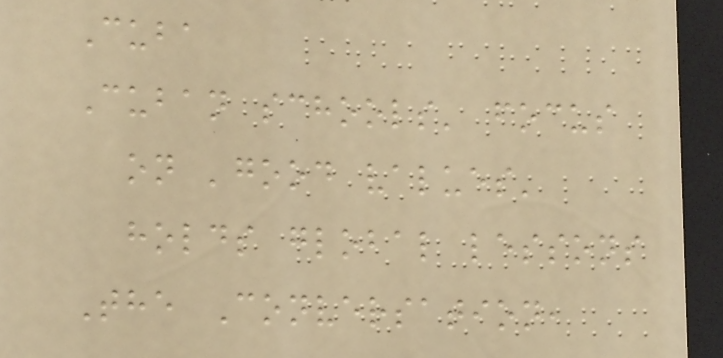Cuba
Cuban schools' focus
on 'good values'
holds global lessons
The Conversation,
